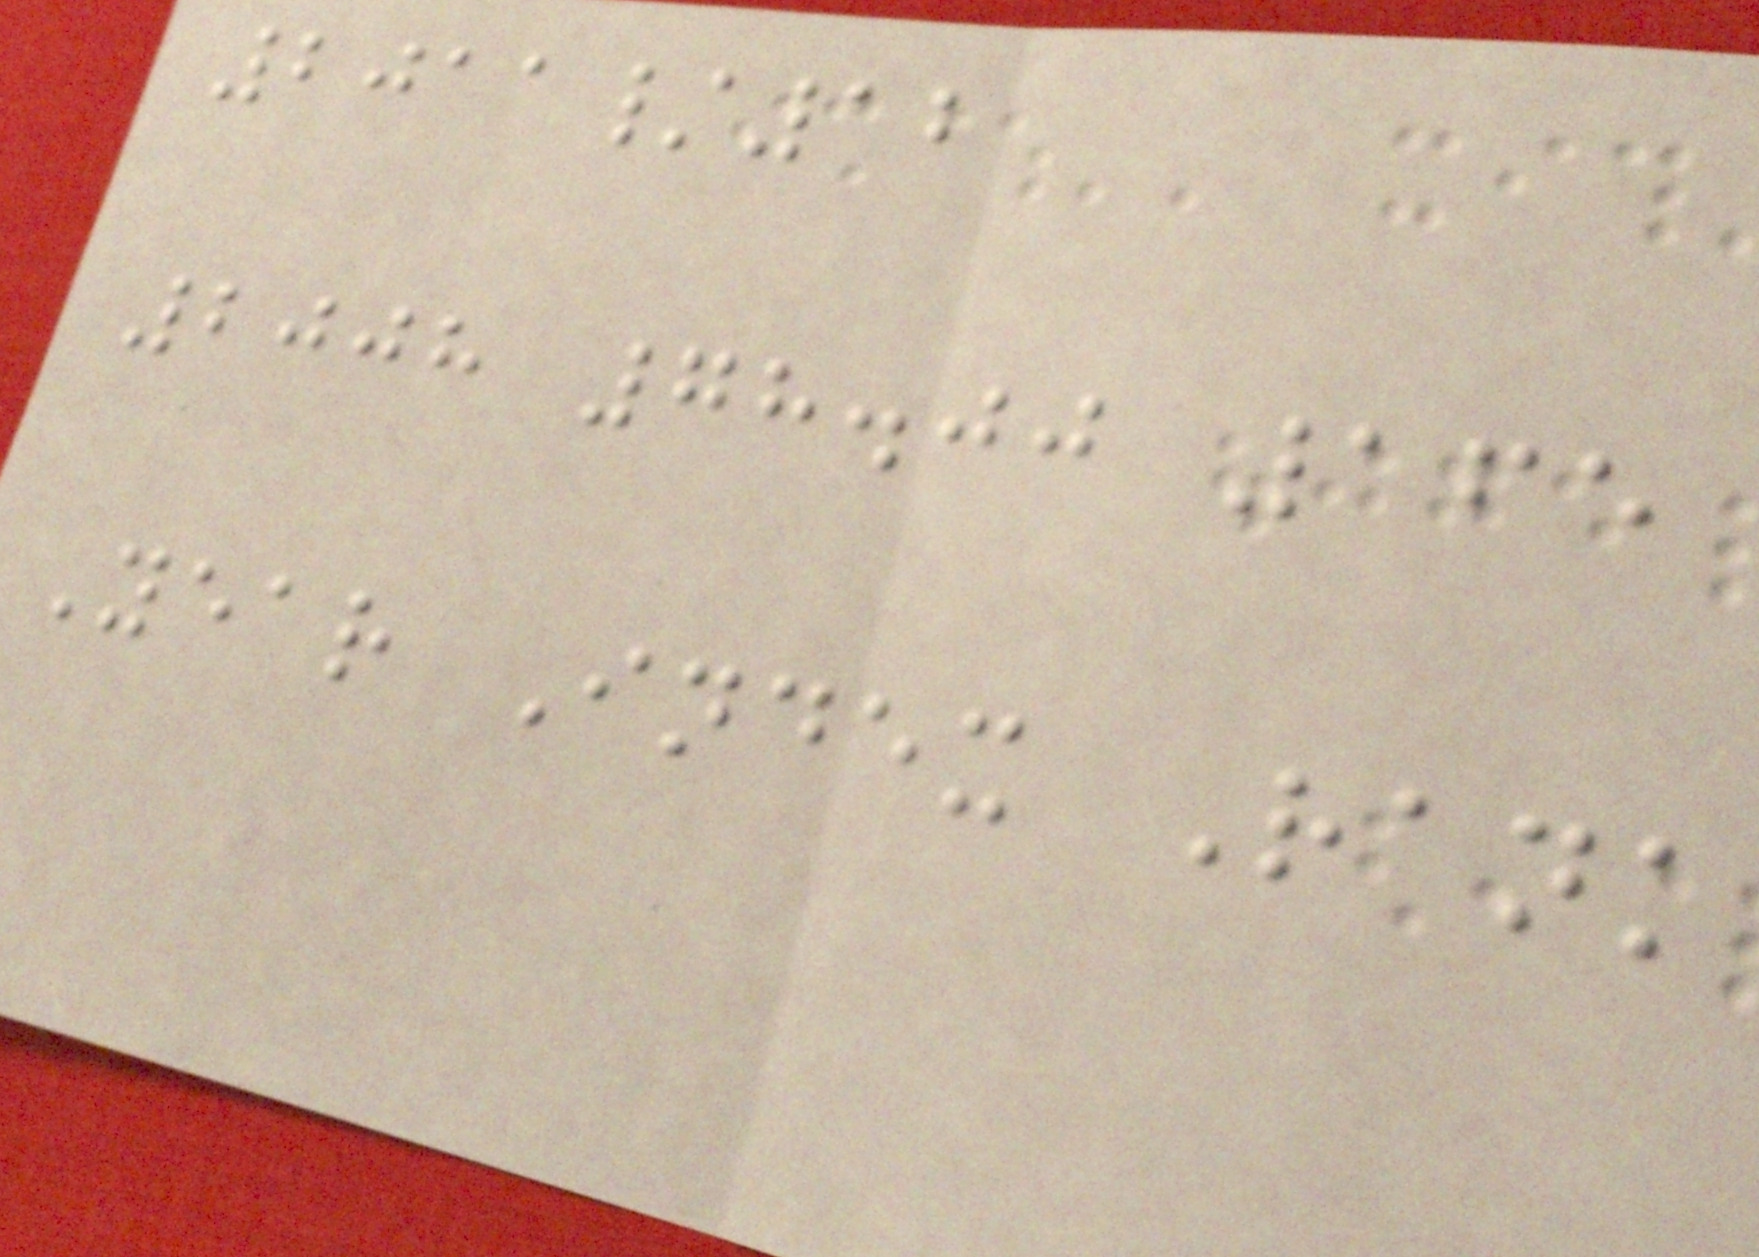2011/12
2008 78.00 165
Year Index Rank
